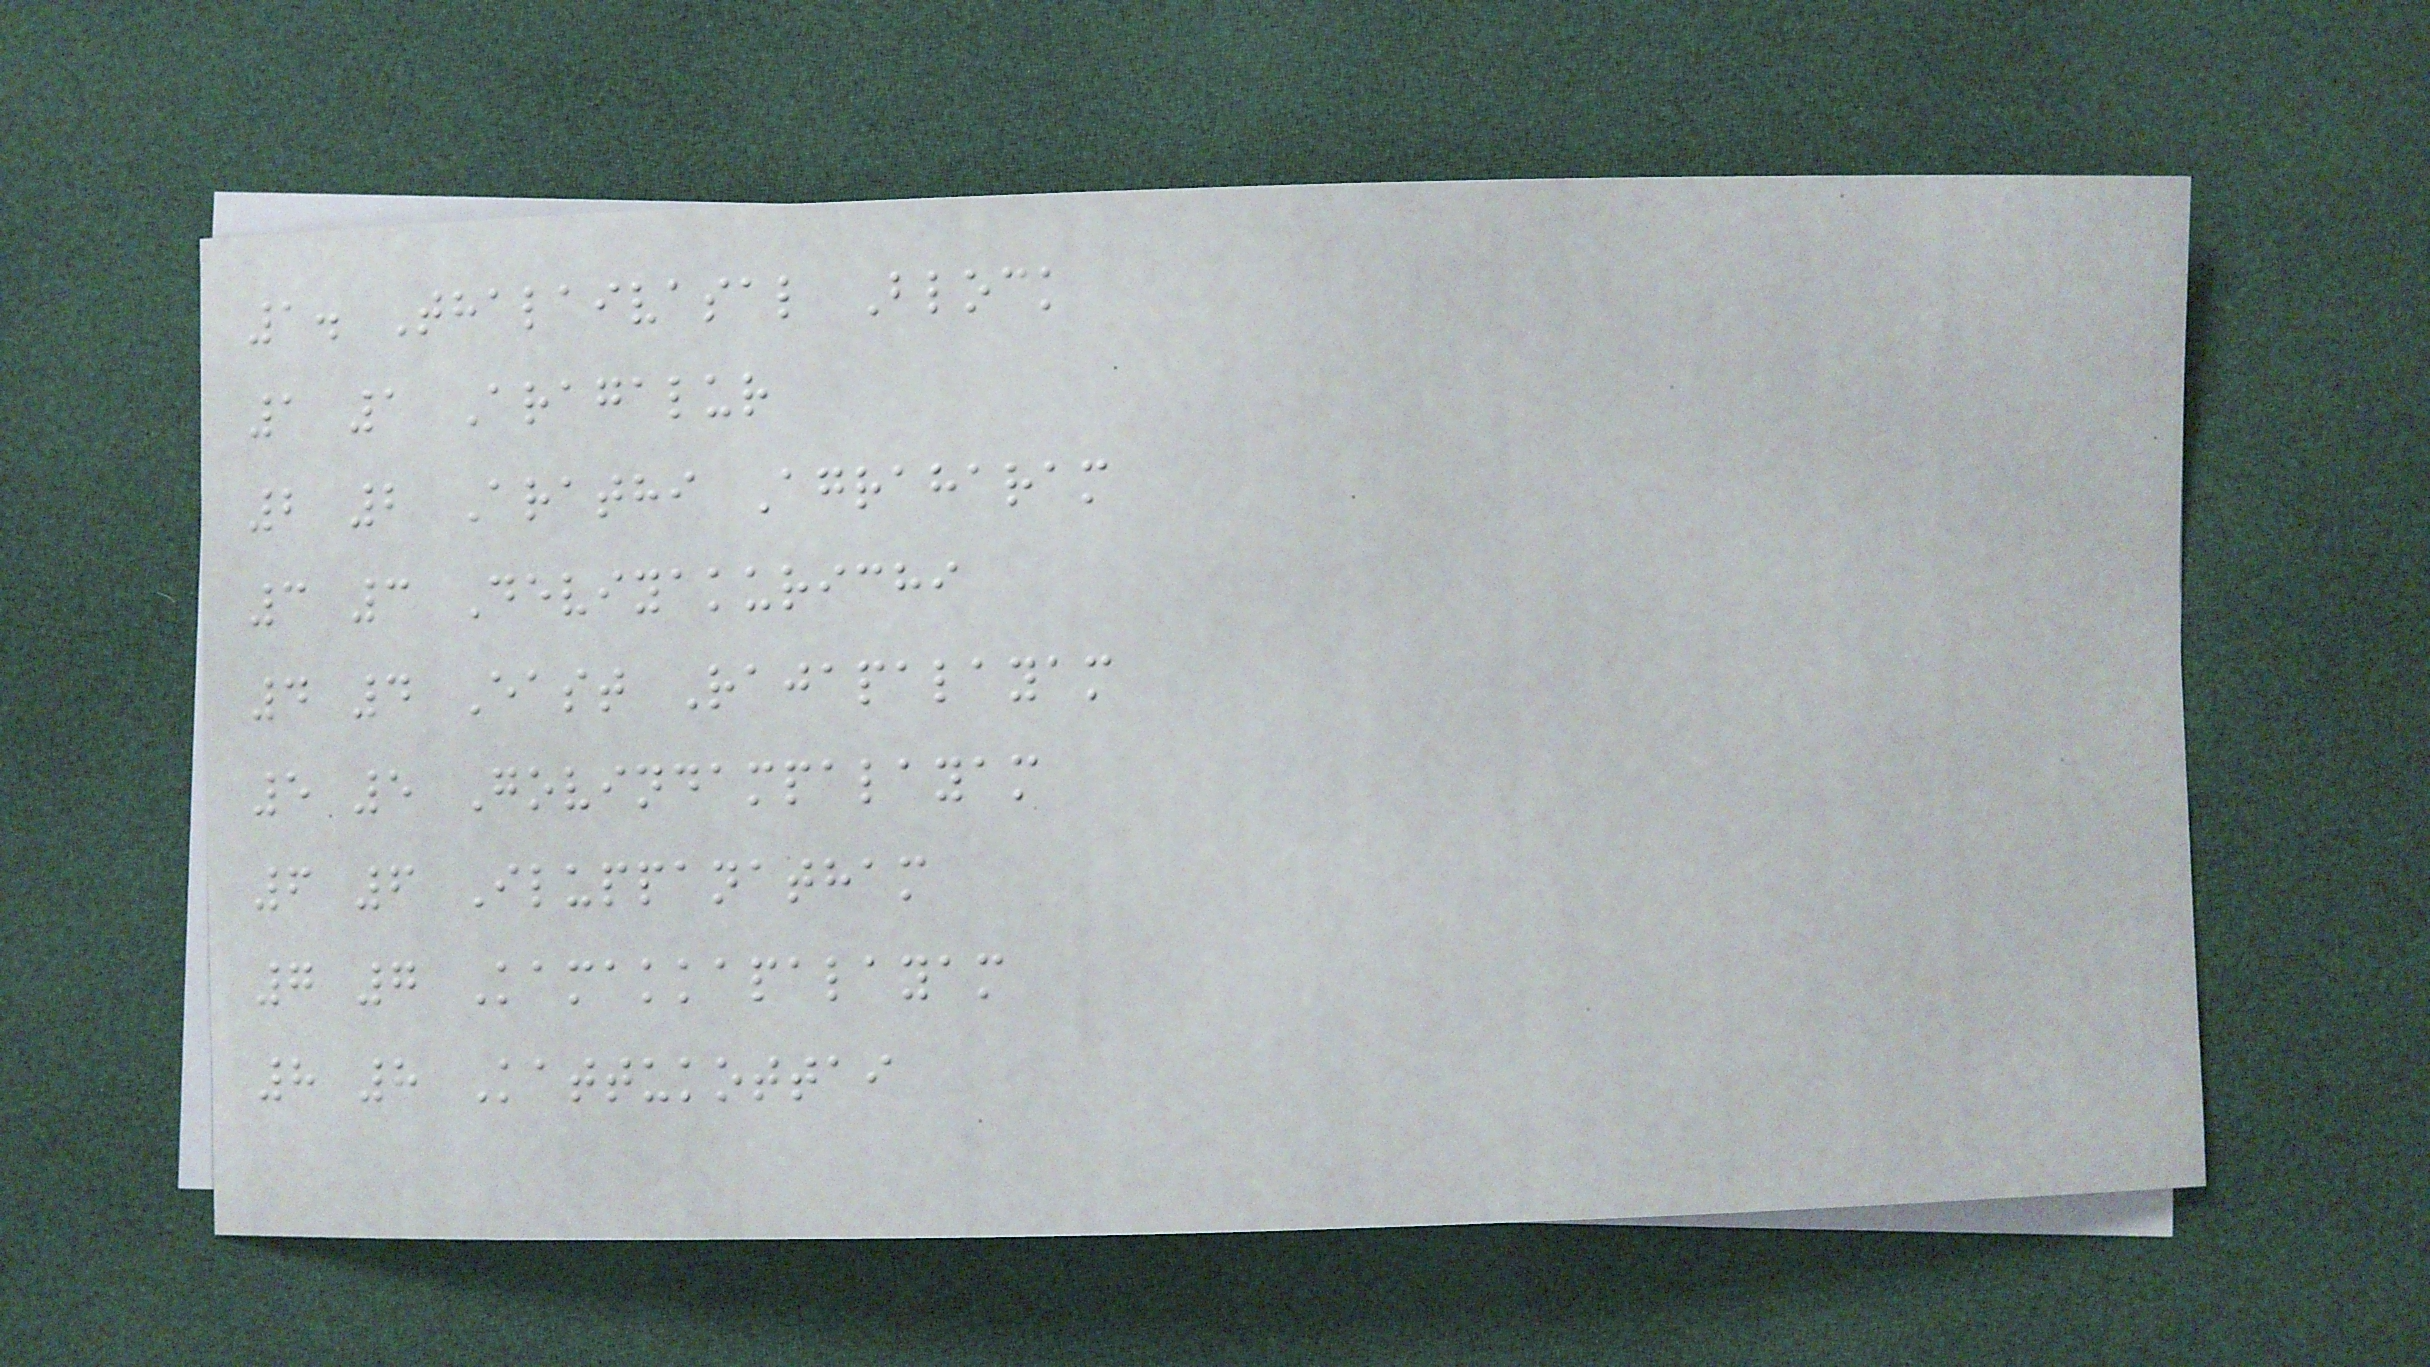1. Thalaivasal Block
1 1 Aragalur
2 2 Arathi Agraharam
3 3 Deviyakurichi
4 4 East Rajapalayam
5 5 Govindampalayam
6 6 Iluppanatham
7 7 Kamakkapalayam
8 8 Kattukottai
